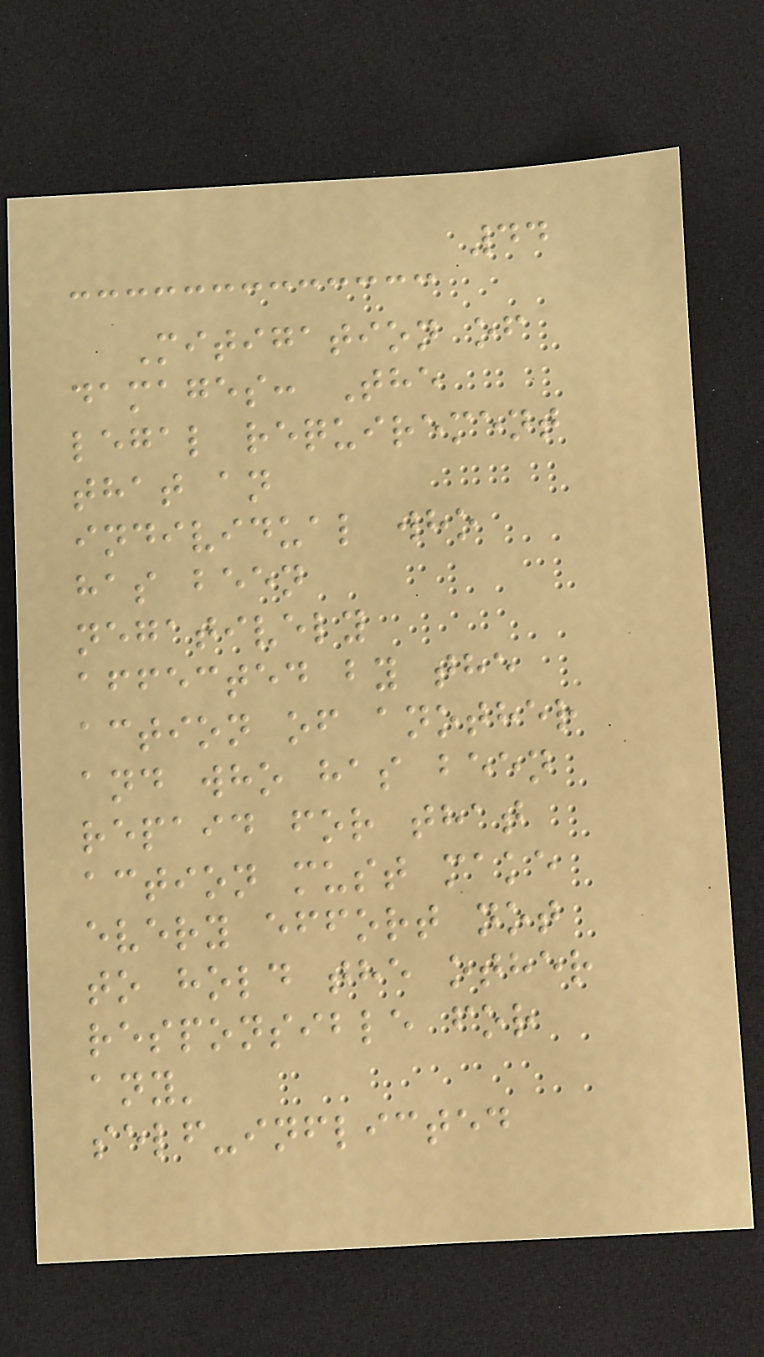44
Mitigation of
damages: The
legal requirement
that an
individual who
has been
negatively
affected by the
action of another
and who has been
repaid for that
action must make
every effort not
to hold the other
responsible for
any'
self-inflicted
